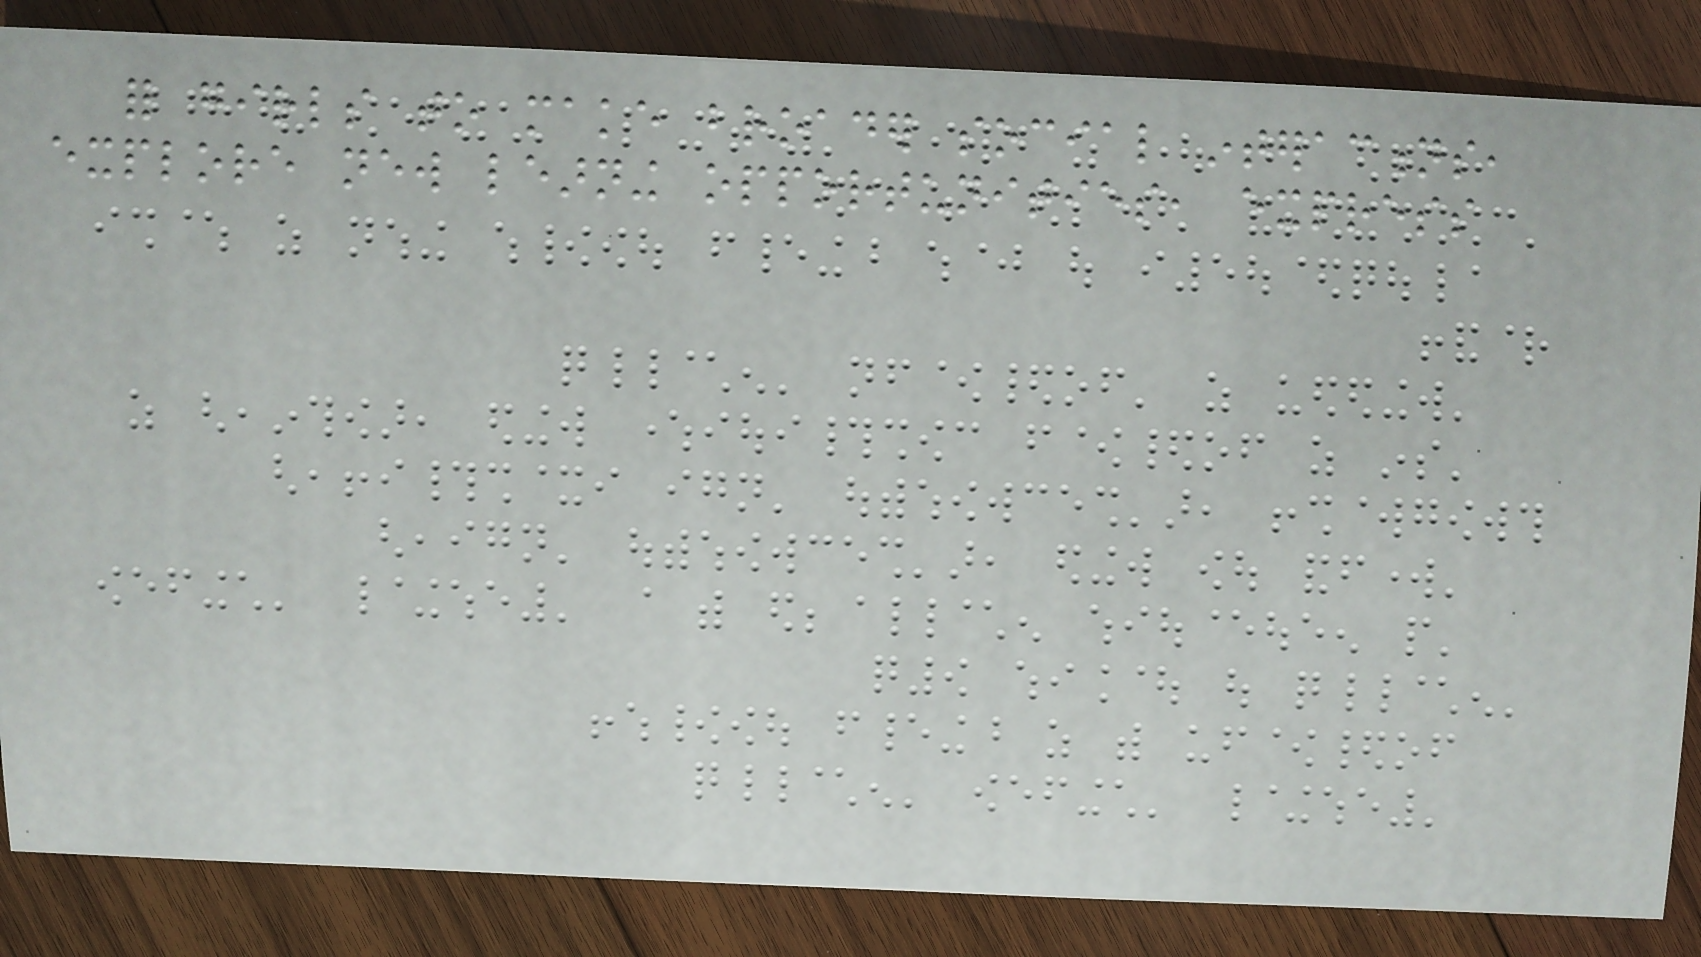for girls to make broader social interactions,
explore new learning opportunities, express
